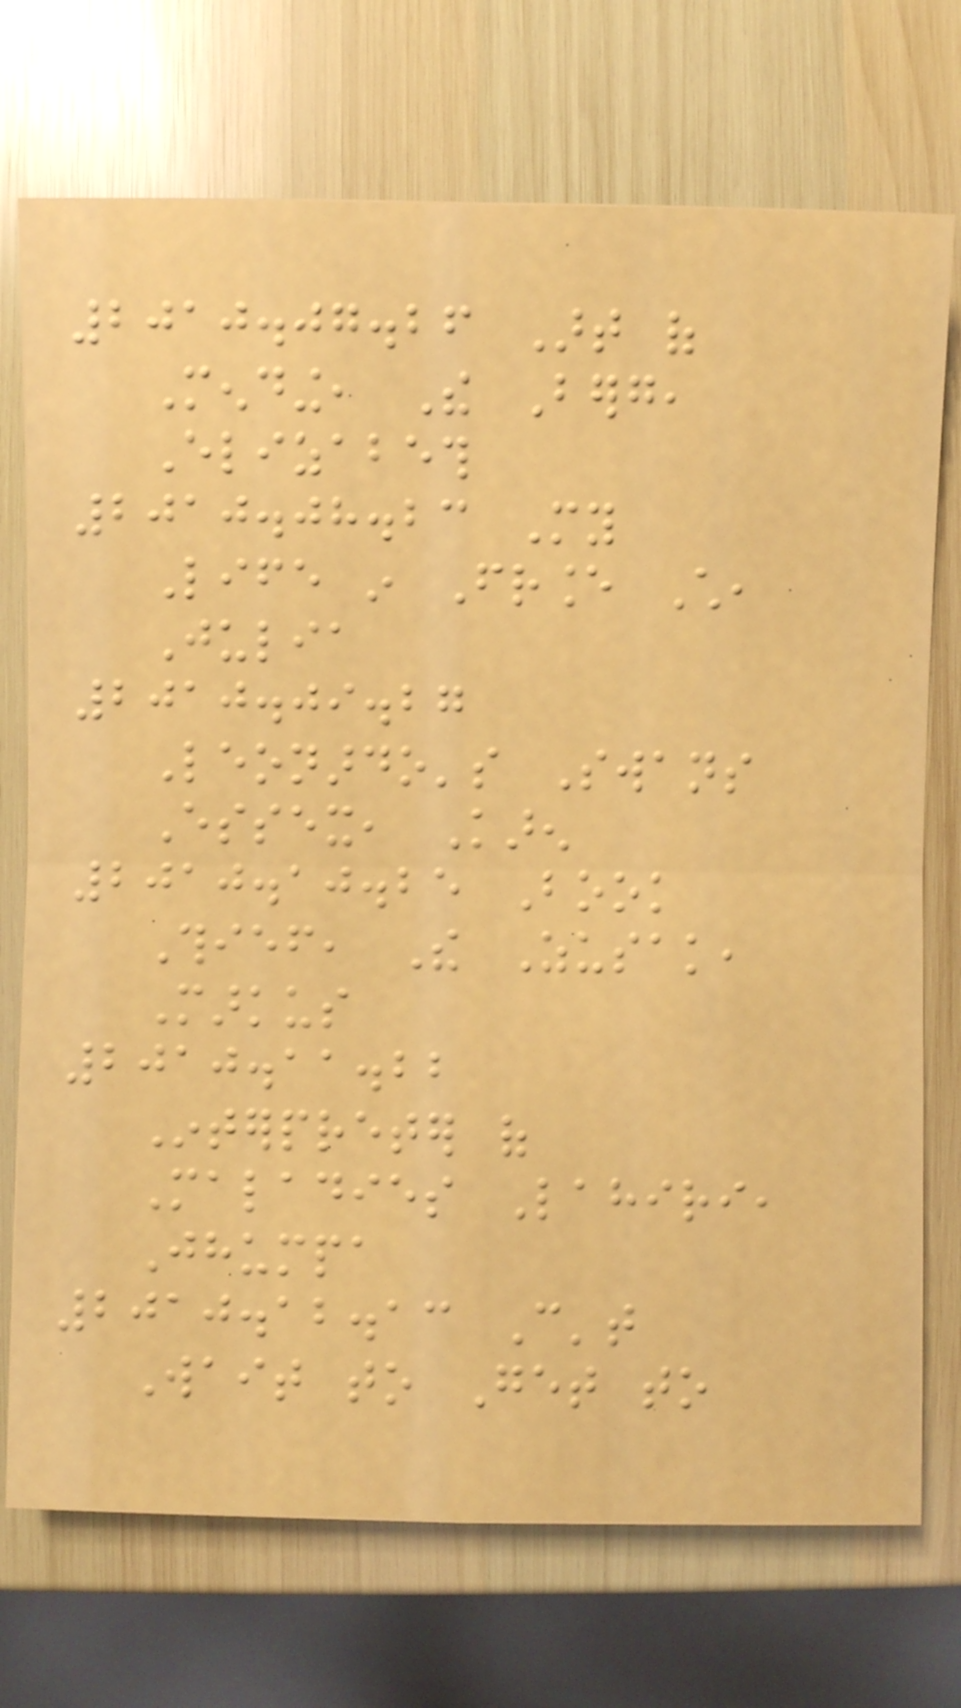2010.07.26 Art of
Mending, The Berg,
Elizabeth
2010.08.23 My
Life in France Child,
Julia
2010.09.27
Leonardo's Swans
Essex, Karen
2010.10.25 Book
Thief, The Zusak,
Markus
2010.11.22
Interpreter of
Maladies Lahiri,
Jhumpa
2010.12.13 Can't
Wait to Get to
